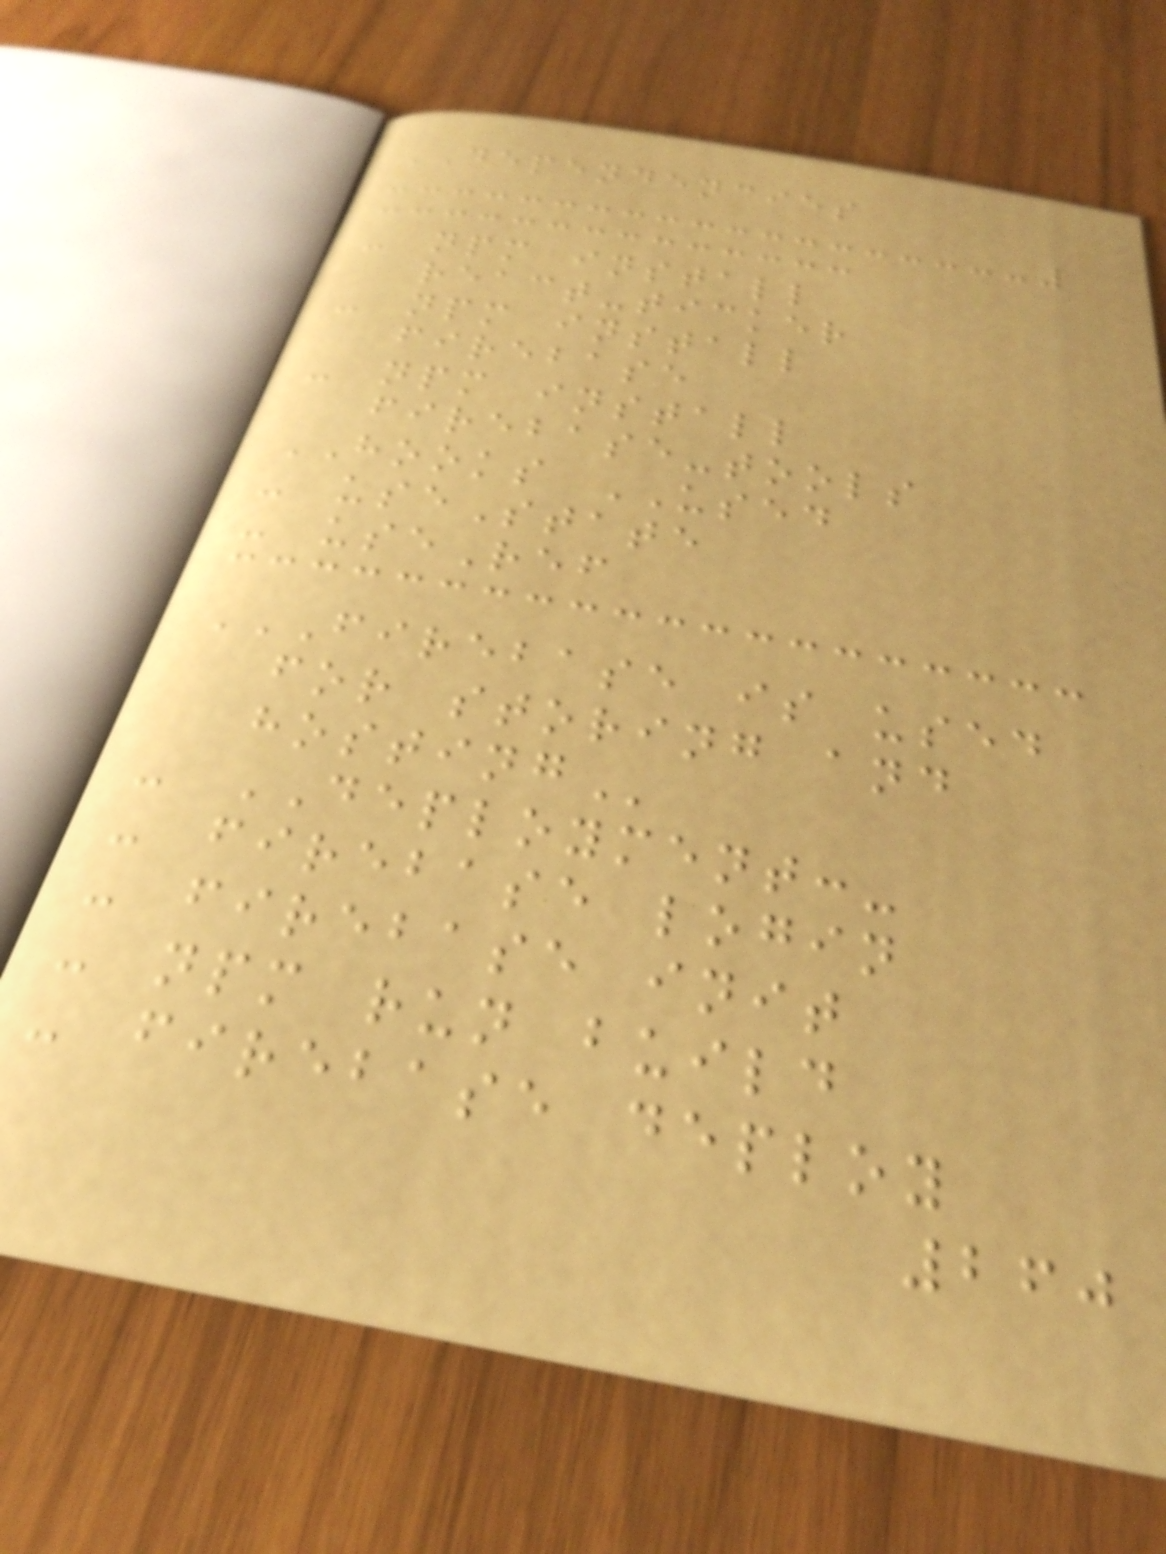DEPENDENCIES
- npm install
react-ticker
- npm install
firebase
- npm install
firebase-tools
HOOKS USED
- useState
- useRef
FIREBASE IS USED
FOR STORING AND
HOSTING
- DEPLOYMENT:-
- firebase login
- firebase init
- npm run build
- firebase deploy
260
